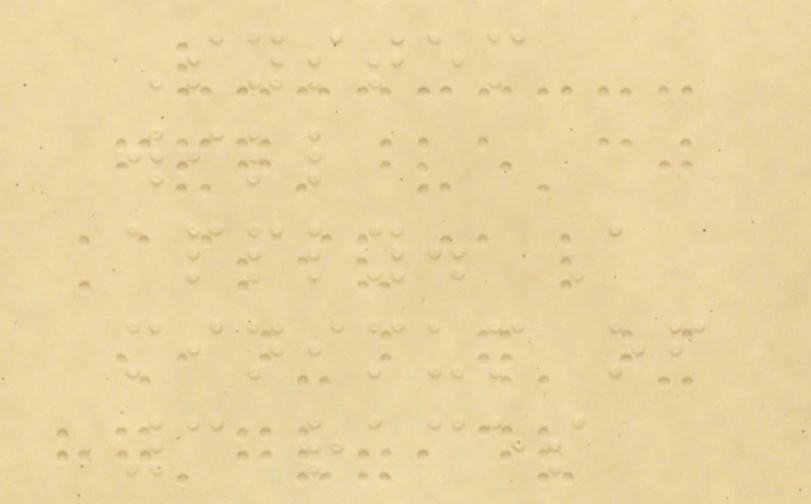System
will
apply. A
minimum of
3 races
